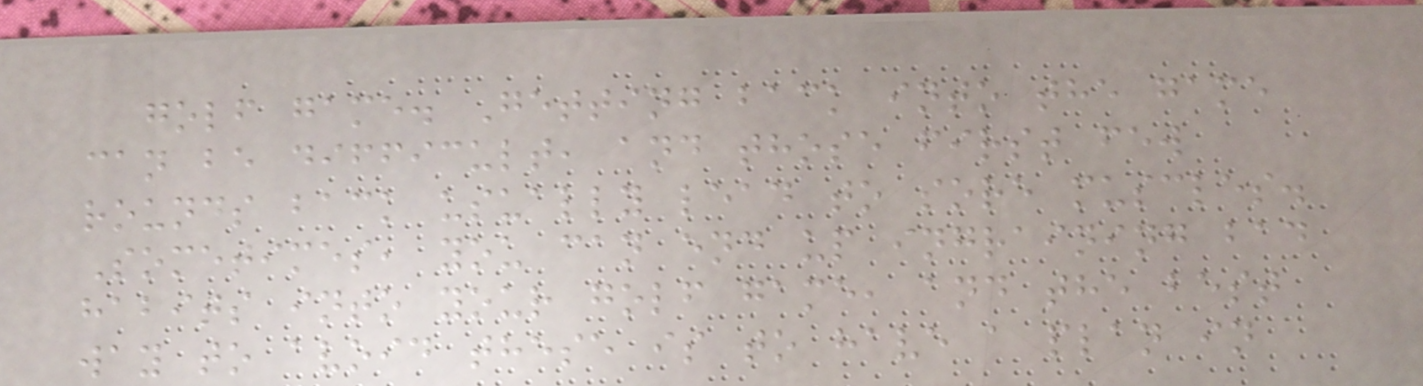golf game. Getting back into the game
can be difficult, and those first few
rounds back usually lead to sore muscles.
Sometimes, you can end up ingraining bad
habits into your golf game, and the best
way to avoid these is to have a plan in
